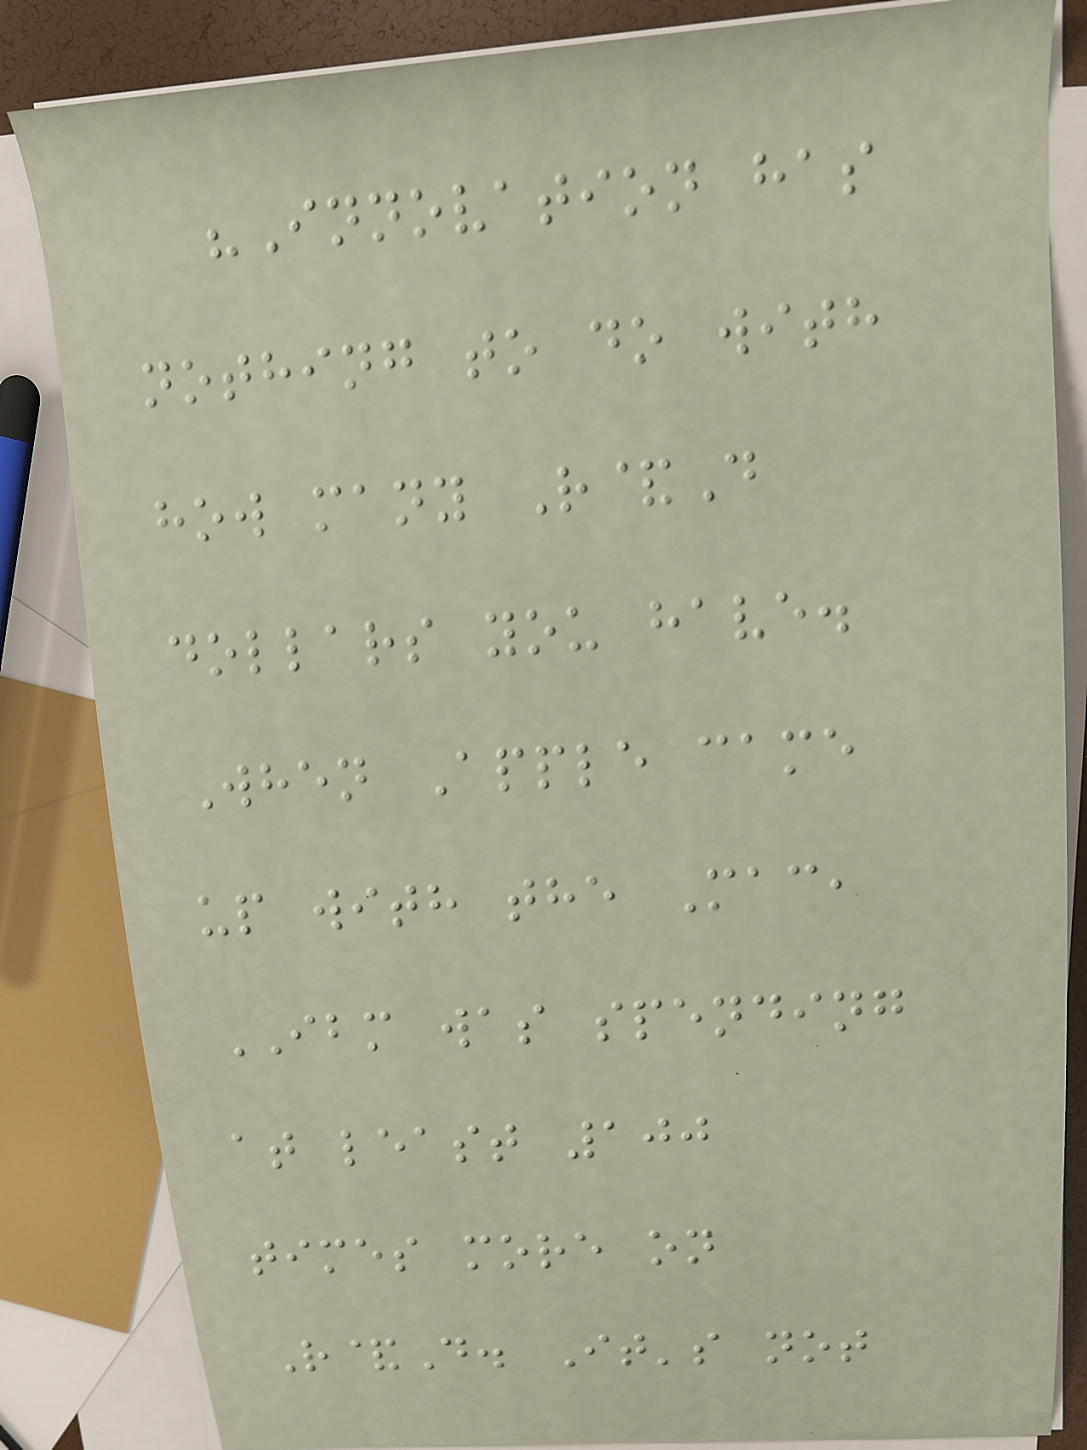"Innovation has
nothing to do with
how many R&D
dollars you have.
When Apple came
up with the Mac,
IBM was spending
at least 100
times more on
R&D. It's not
